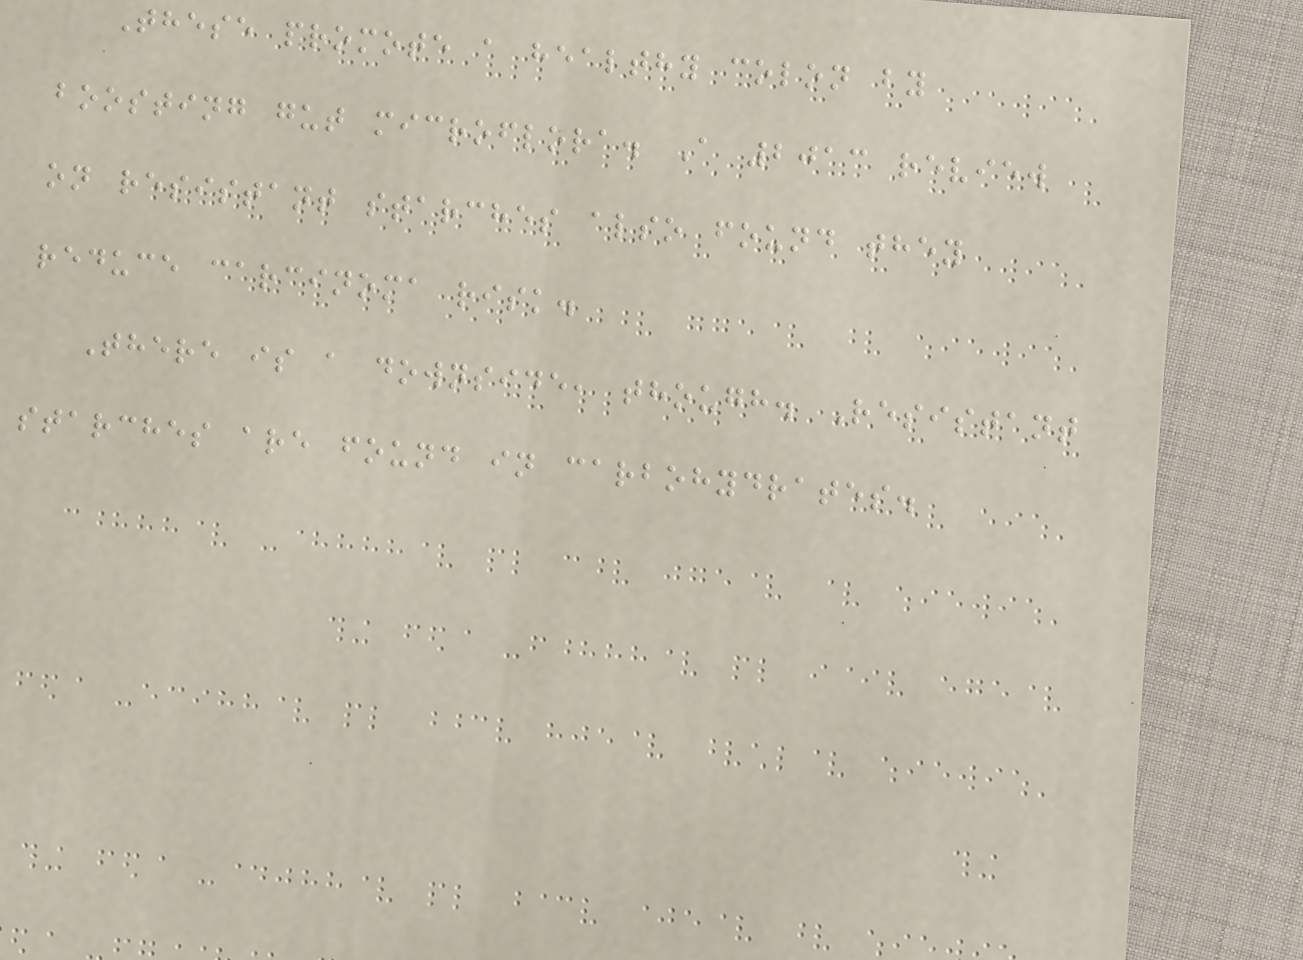These promote a healthy colon by
boosting gut microflora. A 2013 review
on resistant starches also found they
reduce carcinoma risk.
There is a downside, though. Resistant
starches are found in carbohydrates.
